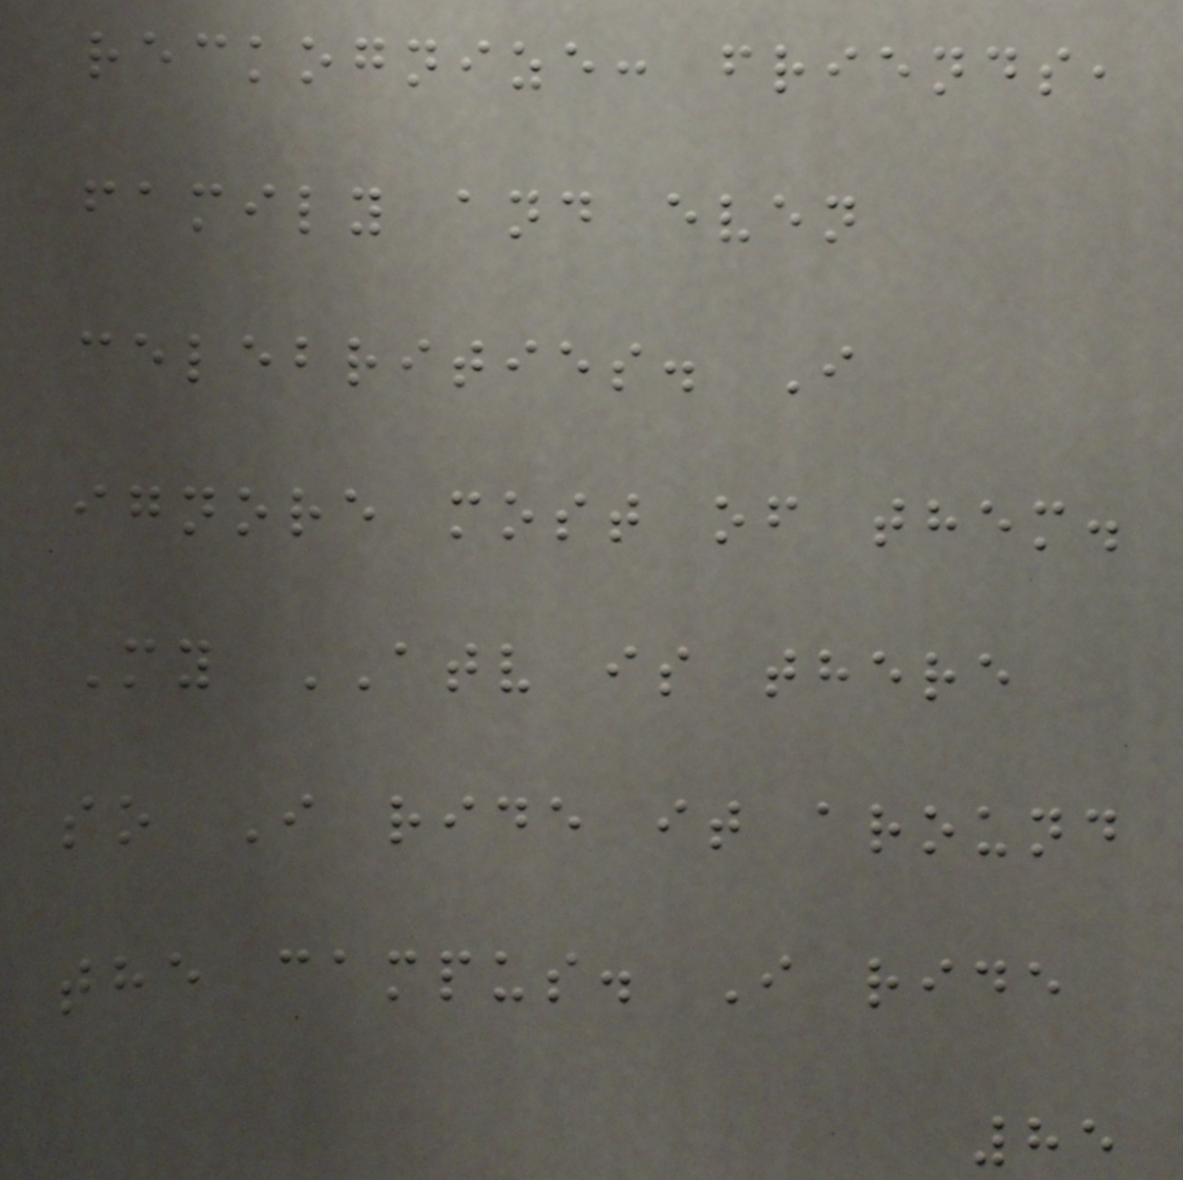reckognize: friends,
family and even
celebrities. I
ignore most of them.
My ATV is there
so I ride it around
the campus. I ride
85
